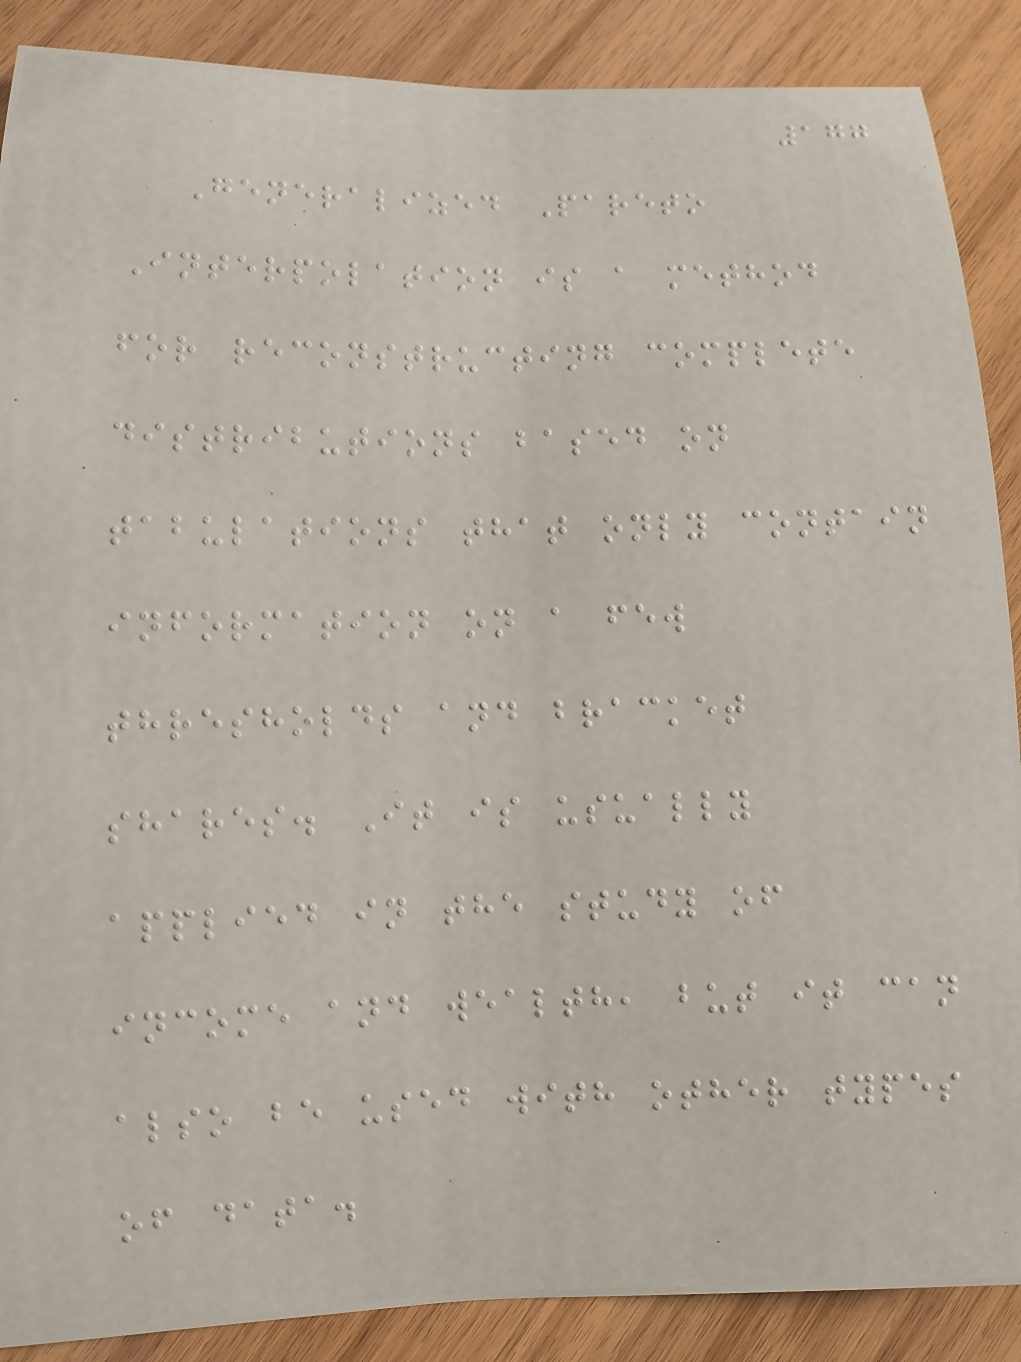177
Generalized Pareto
Interpolation is a method
for reconstructing complete
distributions based on
tabulations that only contain
information on a few
thresholds and bracket
shares. It is usually
applied in the study of
income and wealth, but it can
also be used with other types
of data.
